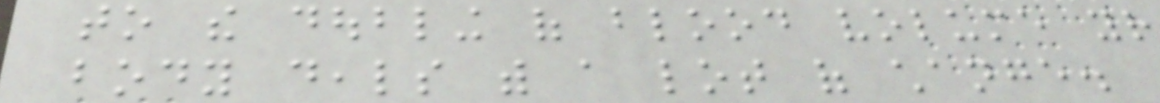to the doubling of blood volume your
body deals with a lot of change.
